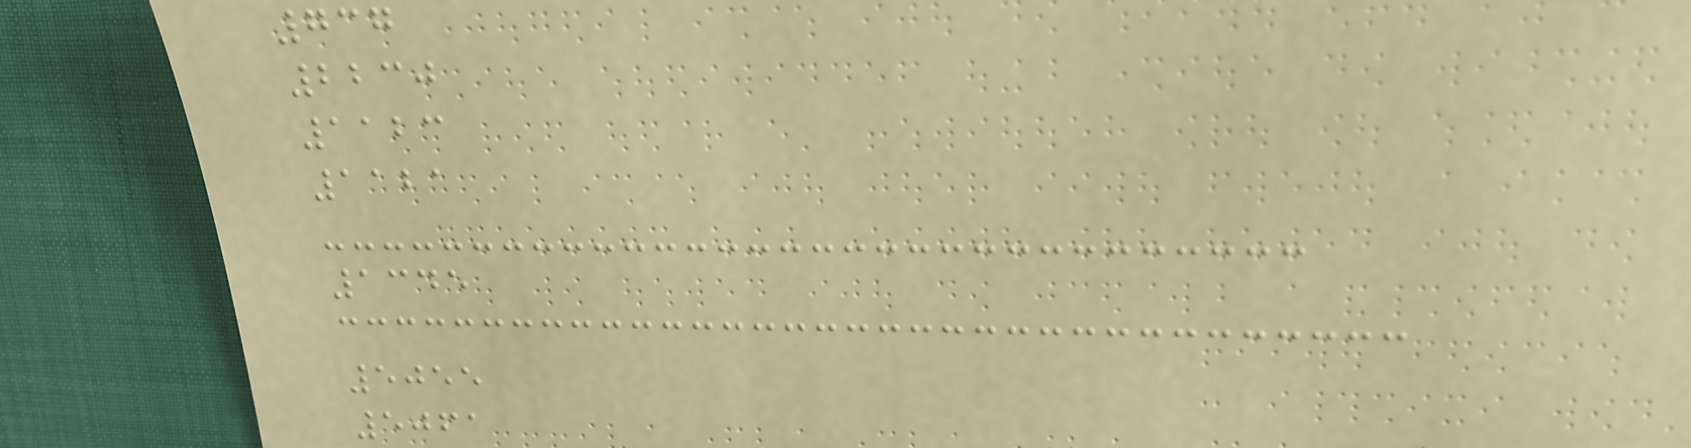737
2230
1123
1121
1345
5055
5061
